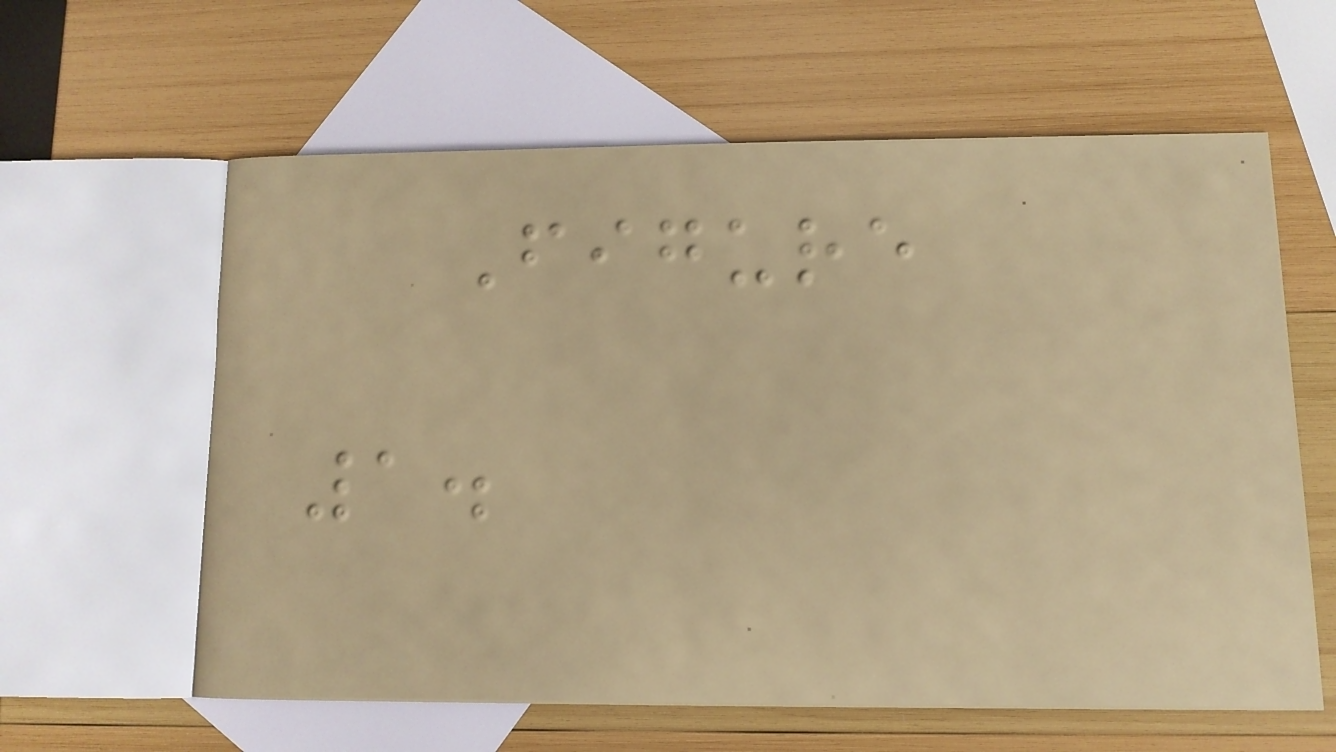Figure
1.
